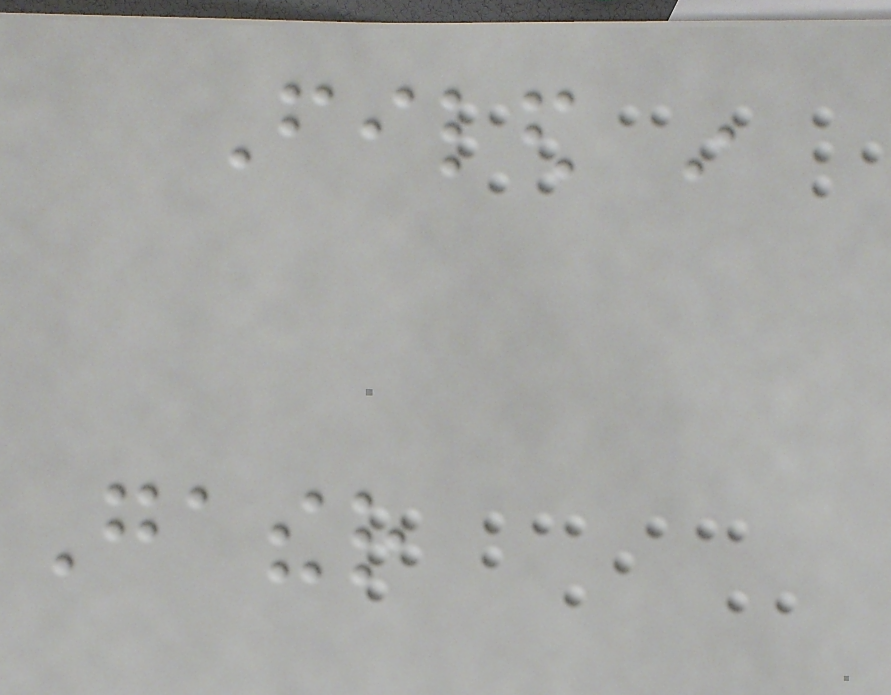Filed in
Gather
